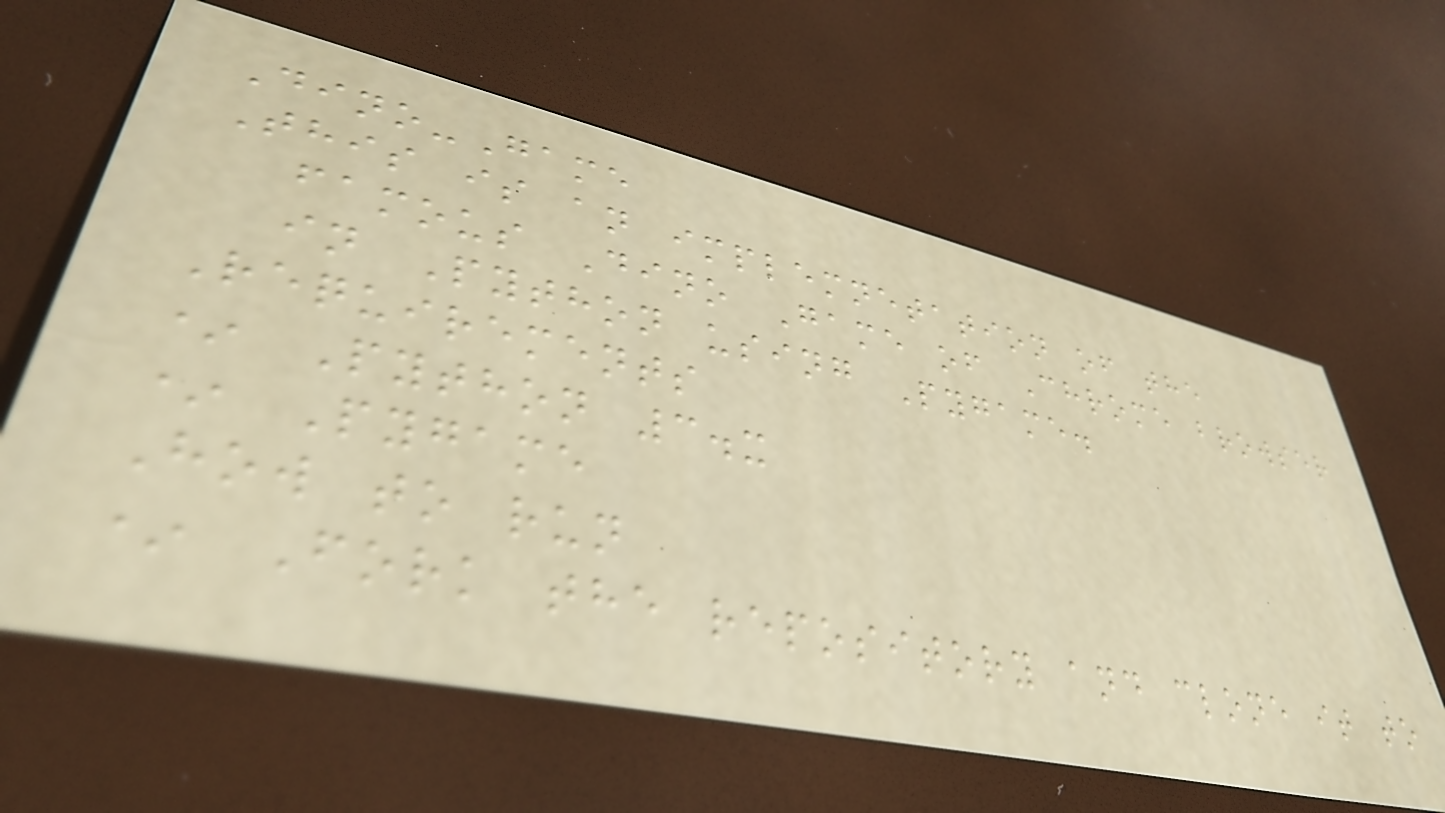Dino-Game
This is an implemnetation of the
famous Dino Game of Chrome browser
in Python using Pygame.
Requirements
* Python 3.x
* Pygame
How to run
* Fork the repository and clone it to
